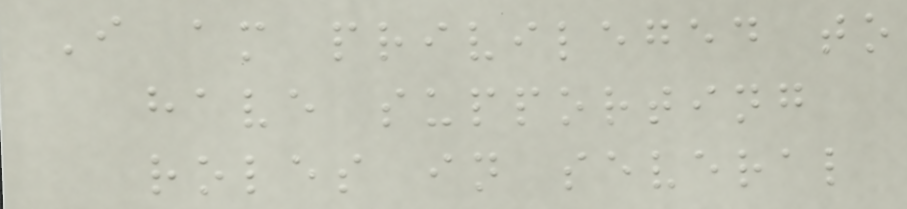I am privileged to
have supporting
roles in several
